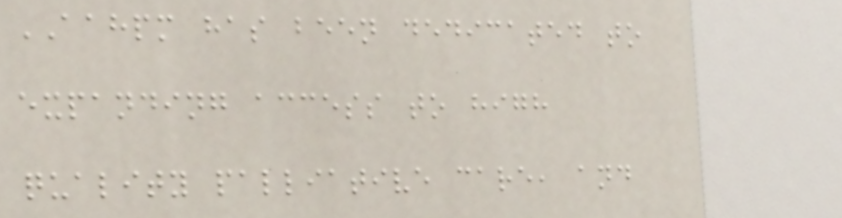AAHPM has been dedicated to
expanding access to high
quality palliative care, and
